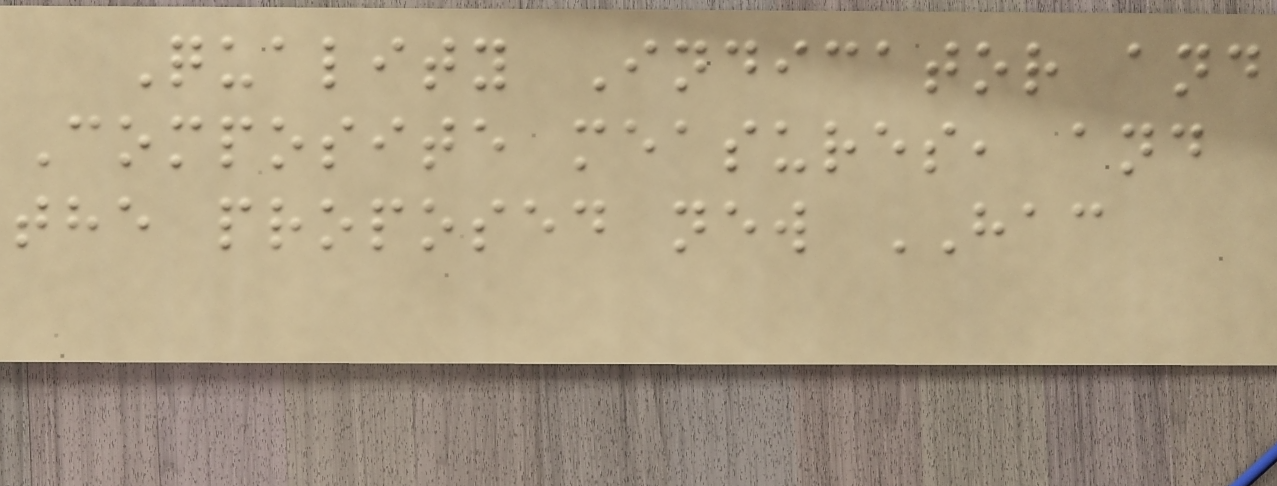Quality Indicator and
Composite measures, and
the proposed new HAC
